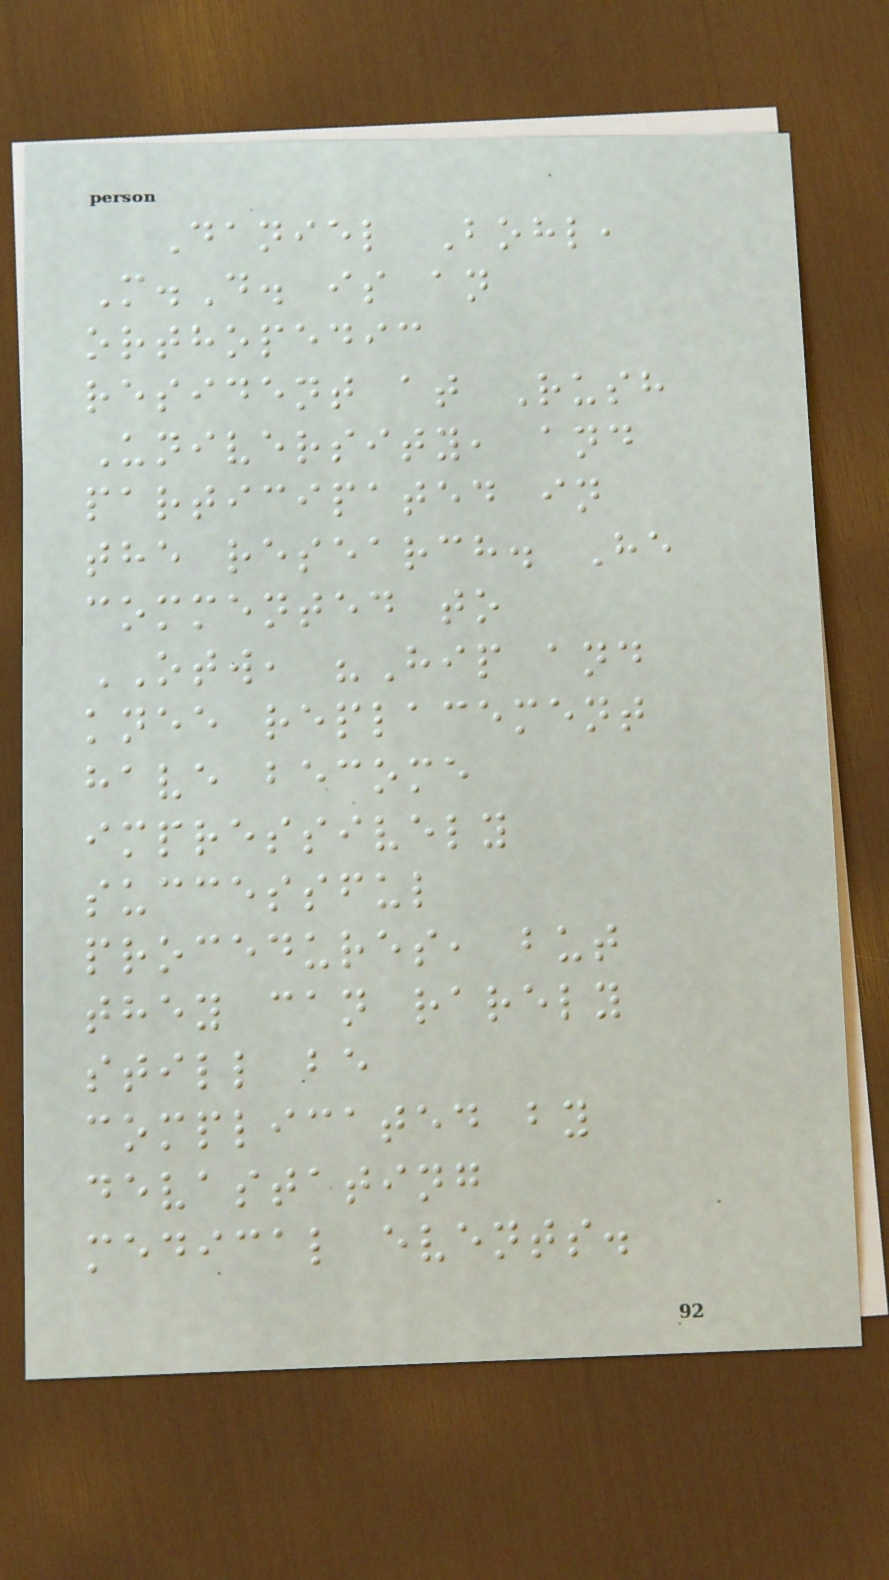Daniel Bohl,
M.D. is an
orthopedic
resident at Rush
University, and
participated in
the research. He
commented to
OTW, "Hip and
knee replacement
have become
impressively
successful
procedures, but
they can rarely
still be
complicated by
devastating
medical events.
